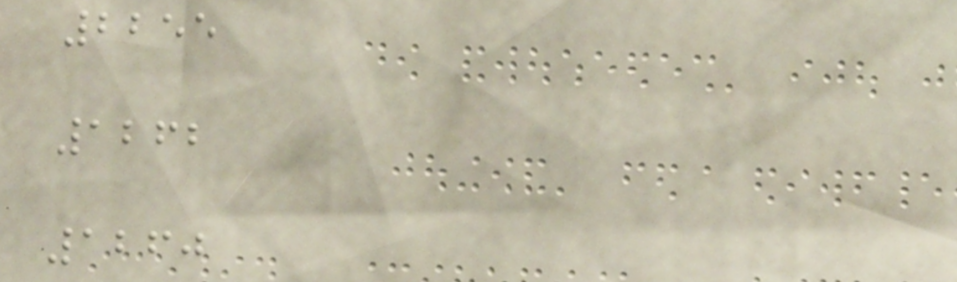2255
1262
1260
